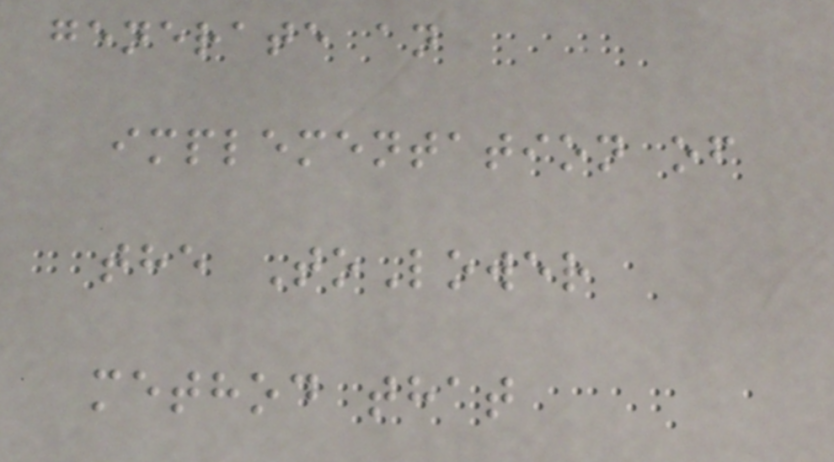generate an
implementation of
the ToLower
method that
